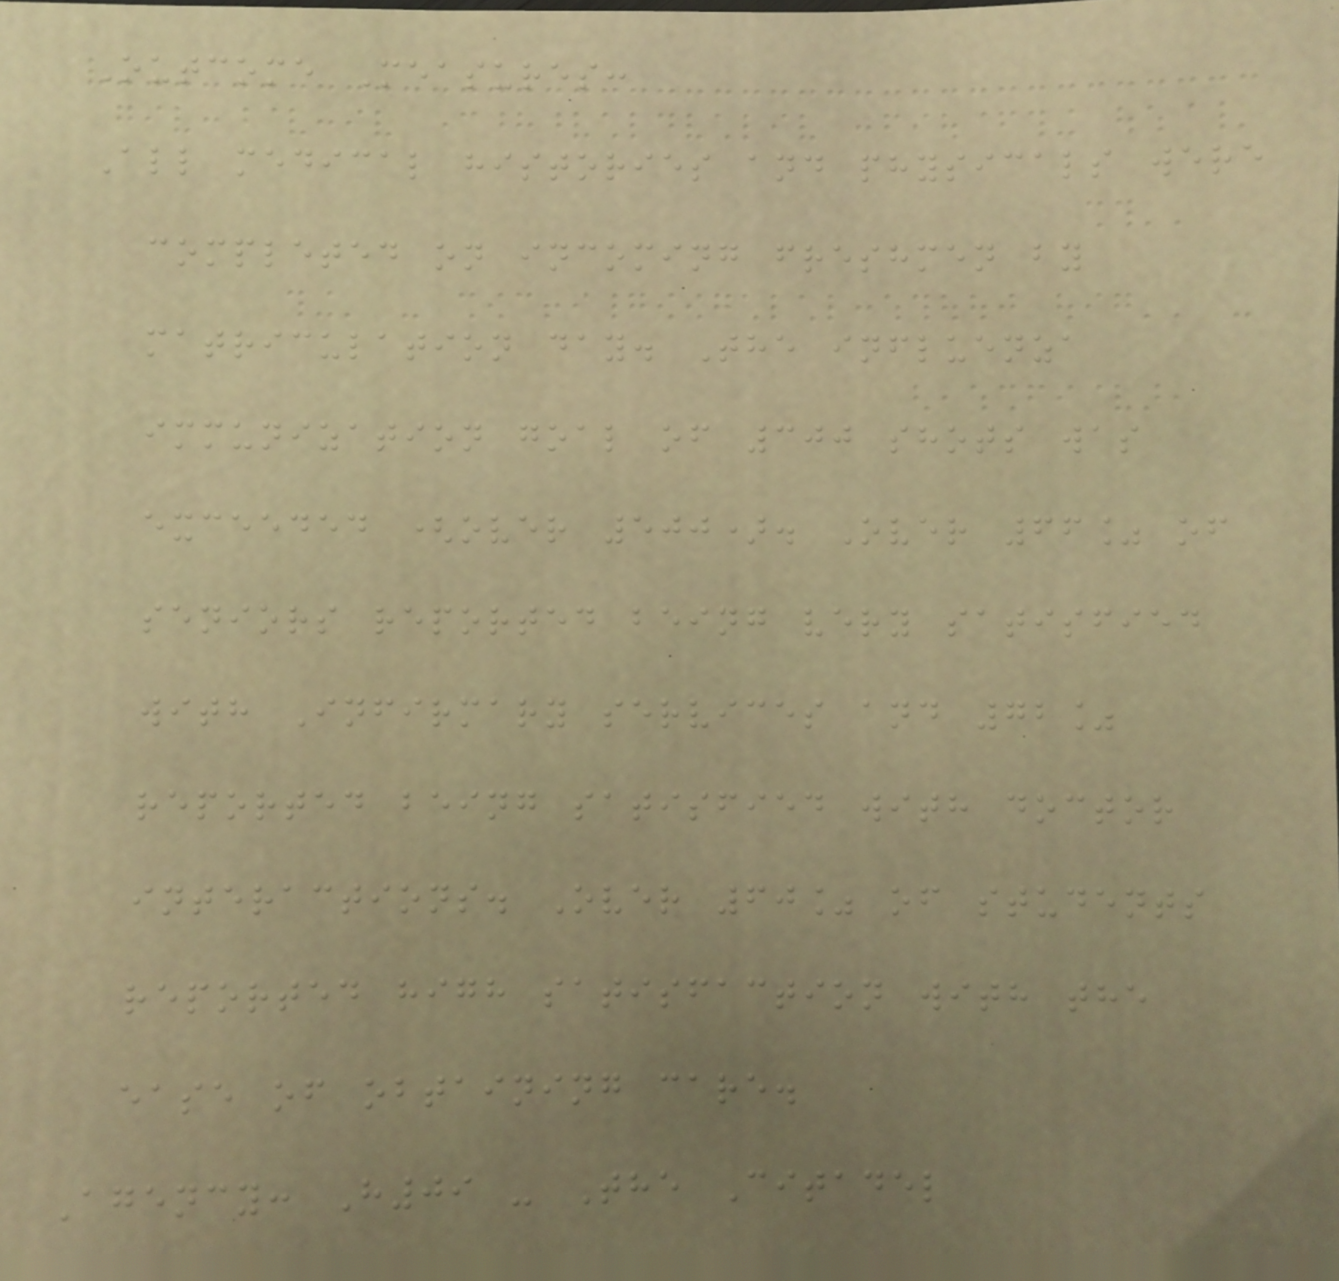Outcome Measures:
All medical histories and physicals were
completed on incoming freshmen by
matriculation day. The influenza
immunization goal of 300 shots was
exceeded (over 500). Over 66% of
seniors reported being very satisfied
with Infirmary services and 72%
reported being satisfied with doctor
interactions. Over 60% of students
reported high satisfaction with the
ease of obtaining care.
Agency: H09 - The Citadel
